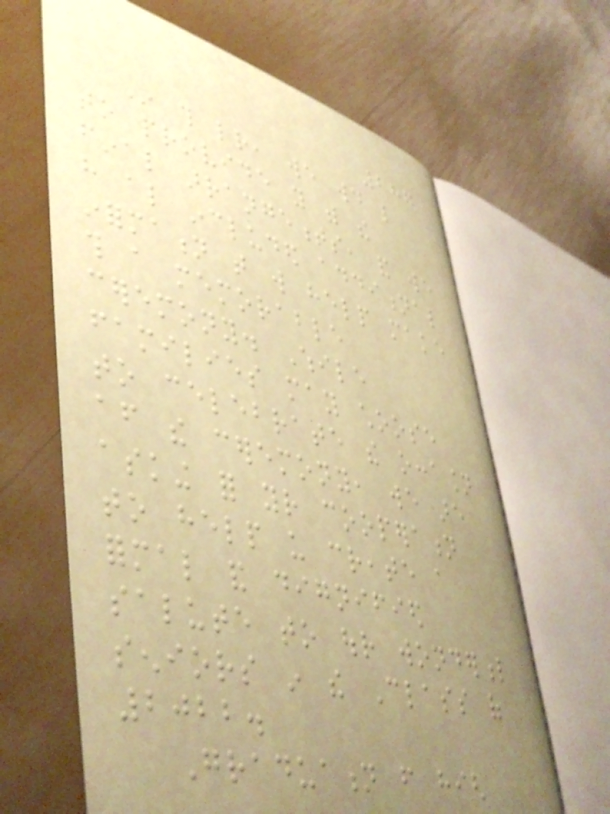287
In this letter, we would like
to provide you with the
final arrangements, and we
have also included additional
information that will help make
this a memorable
ceremony. While
families may choose
to celebrate the occasion
after the ceremony, we are
asking for your cooperation
to help us create a
formal and dignified
salute to our wonderful
seniors in the Class of
2022.
Graduation from high
